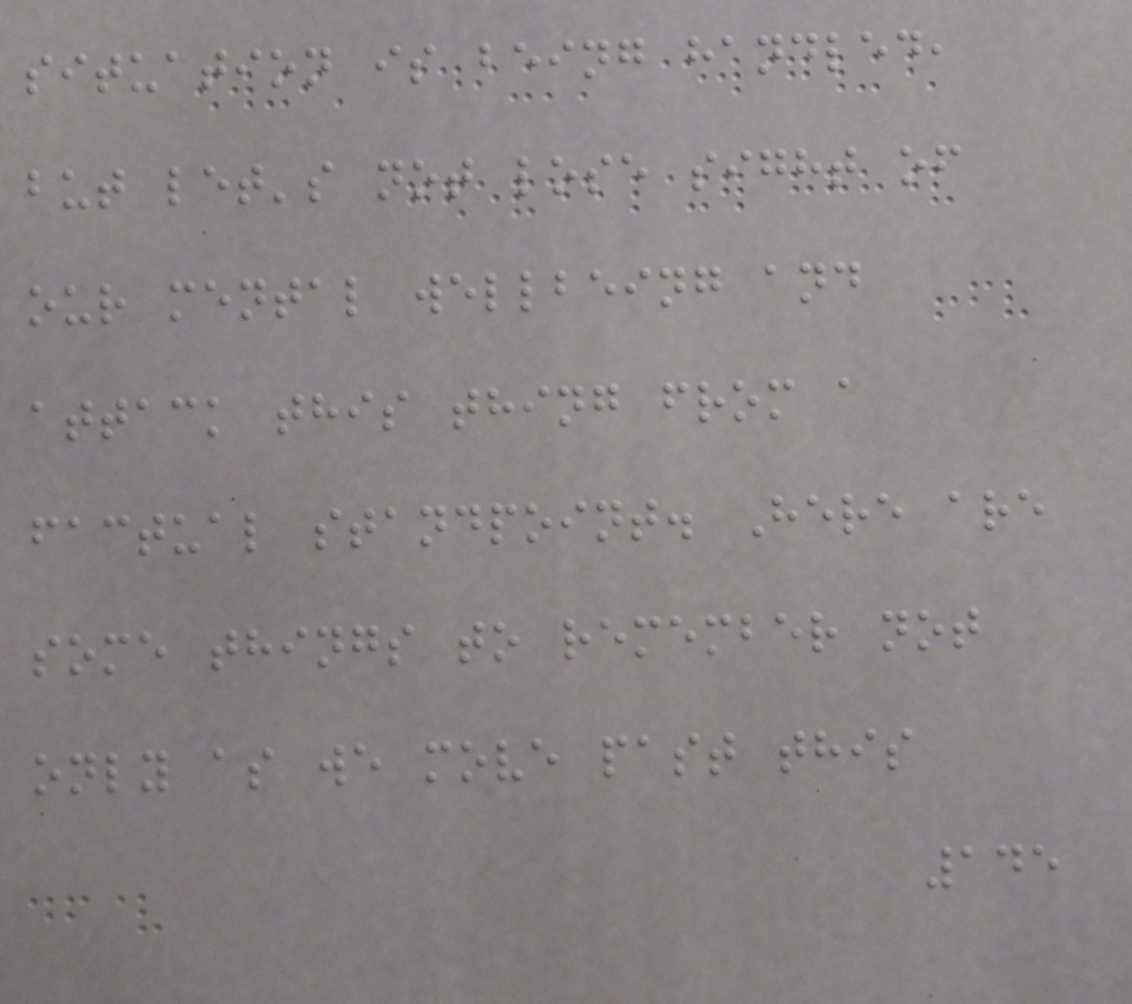situation is being handled,
but let's not lose sight of
our mental wellbeing and
attack this thing from a
factual standpoint. Here are
some things to remember not
only as we move past this
145
